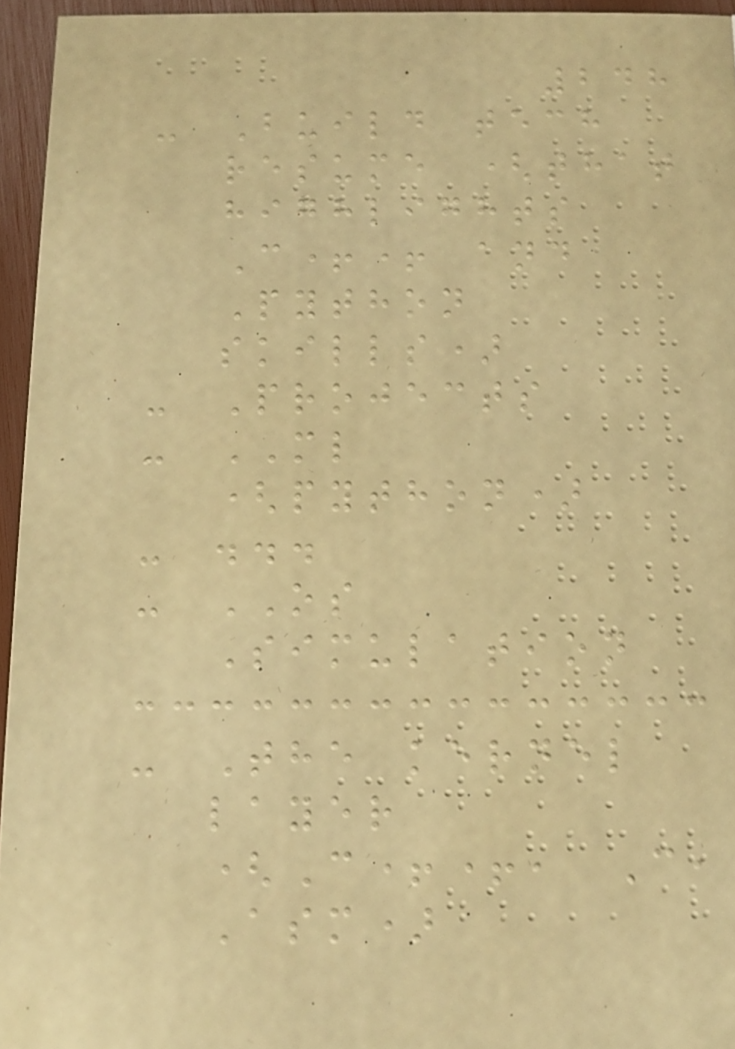248
- Build tech
resume (that
highlights
C++ and
Python
skills)
- Projects
- ML
(python)
- ...
- OS
Simulation
- The kernel
layer
(C++, C,
Asm)
